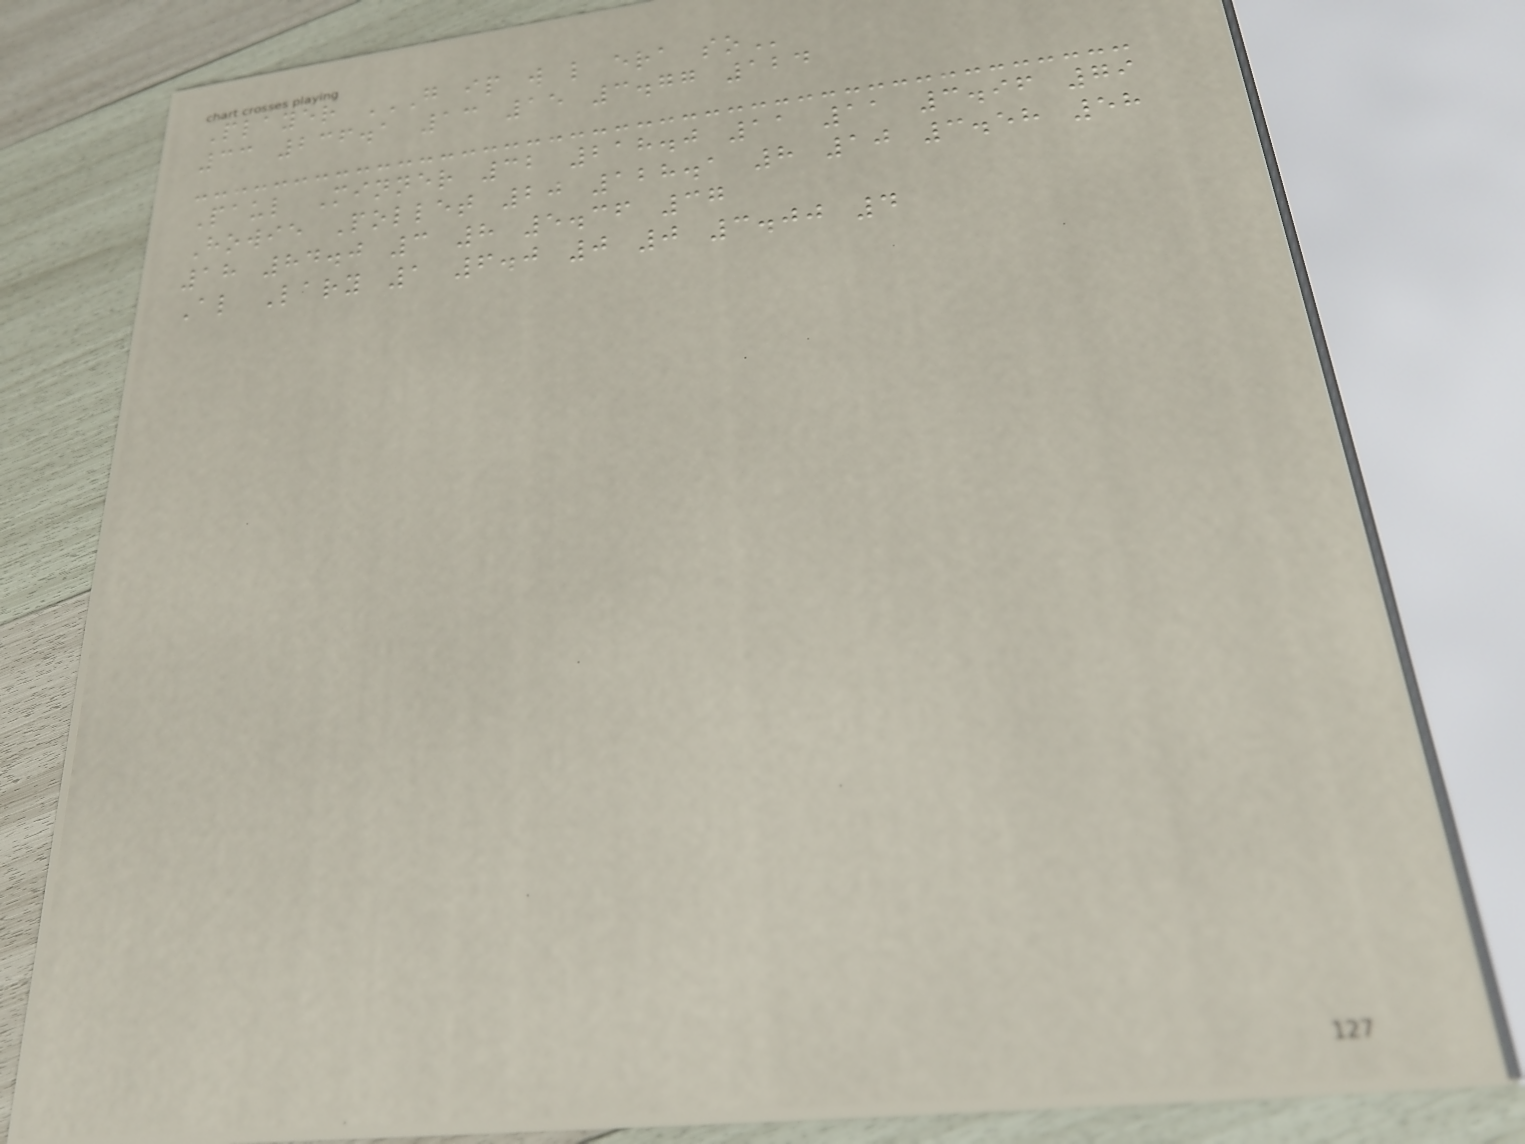Player G IP W L ERA SO
33 236.1 13 15 3.77 124
Paul Minner 32 218.0 11 11 3.96 79
Howie Pollet 20 128.1 8 10 3.58 58
18 84.0 3 8 5.36 37
Al Lary 1 6.0 0 0 3.00 4
